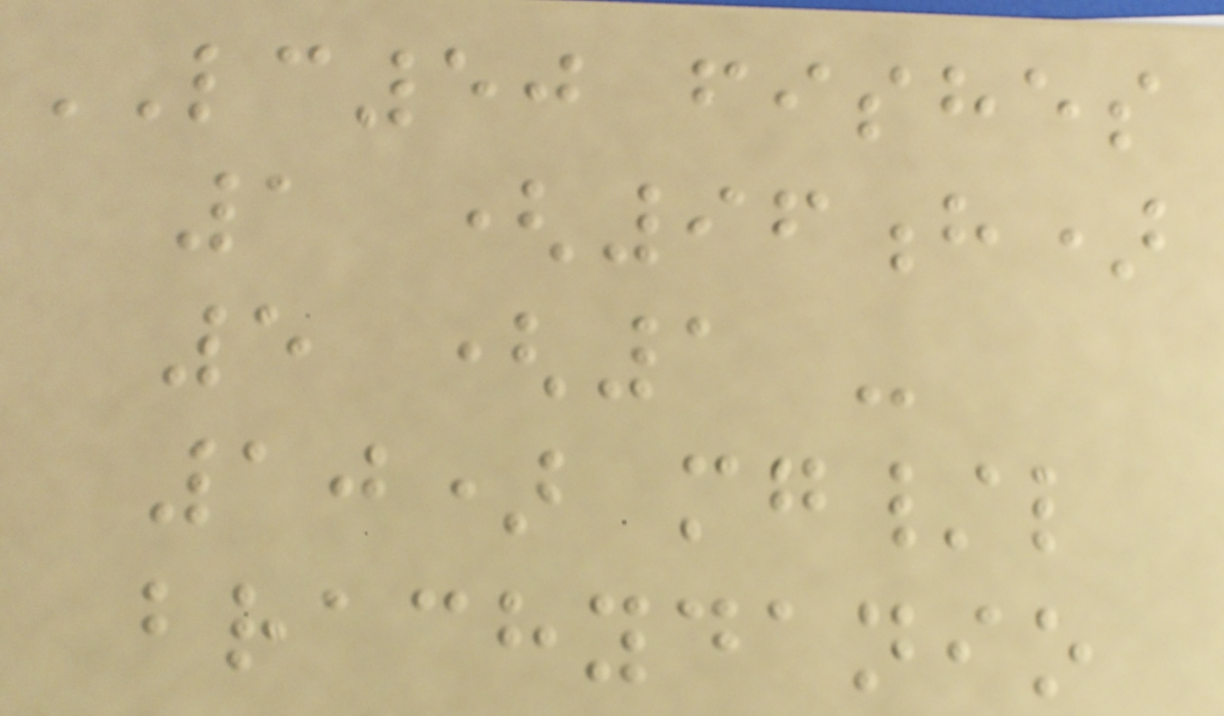LC50 fishes
1 (96h)
5 (1 -
10) mg/l
brachydanio
